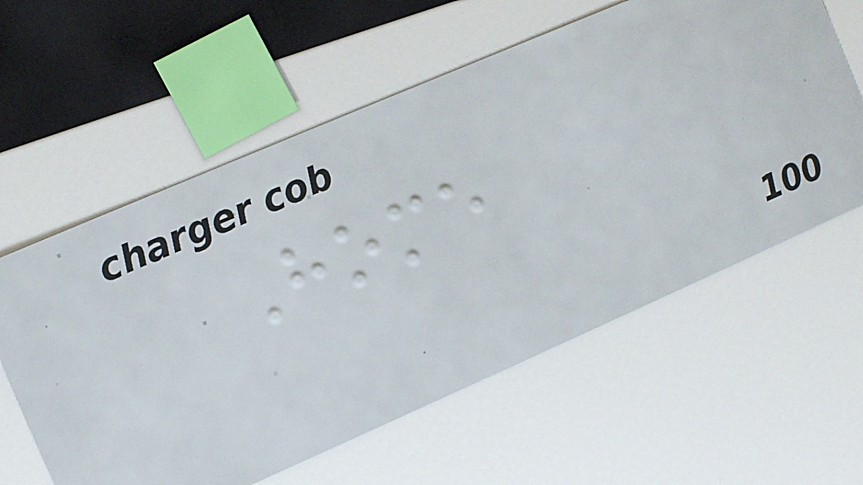Home
